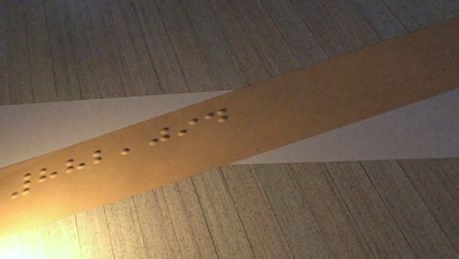882,094
